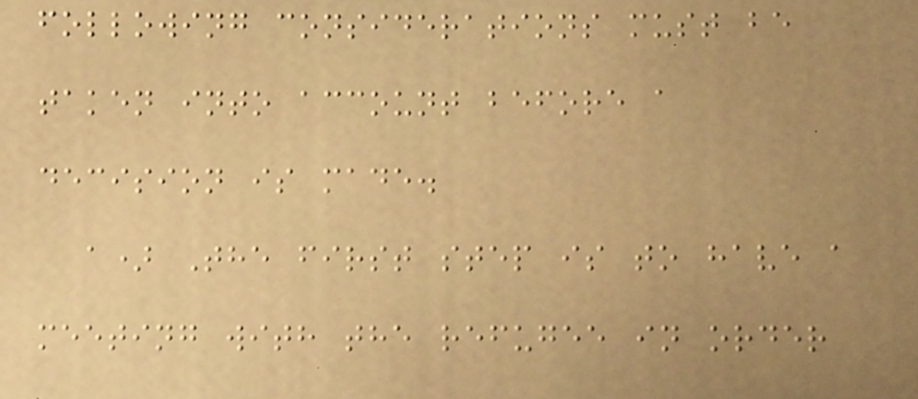following considerations must be
taken into account before a
decision is made.
a) The first step is to have a
meeting with the refugee in order
